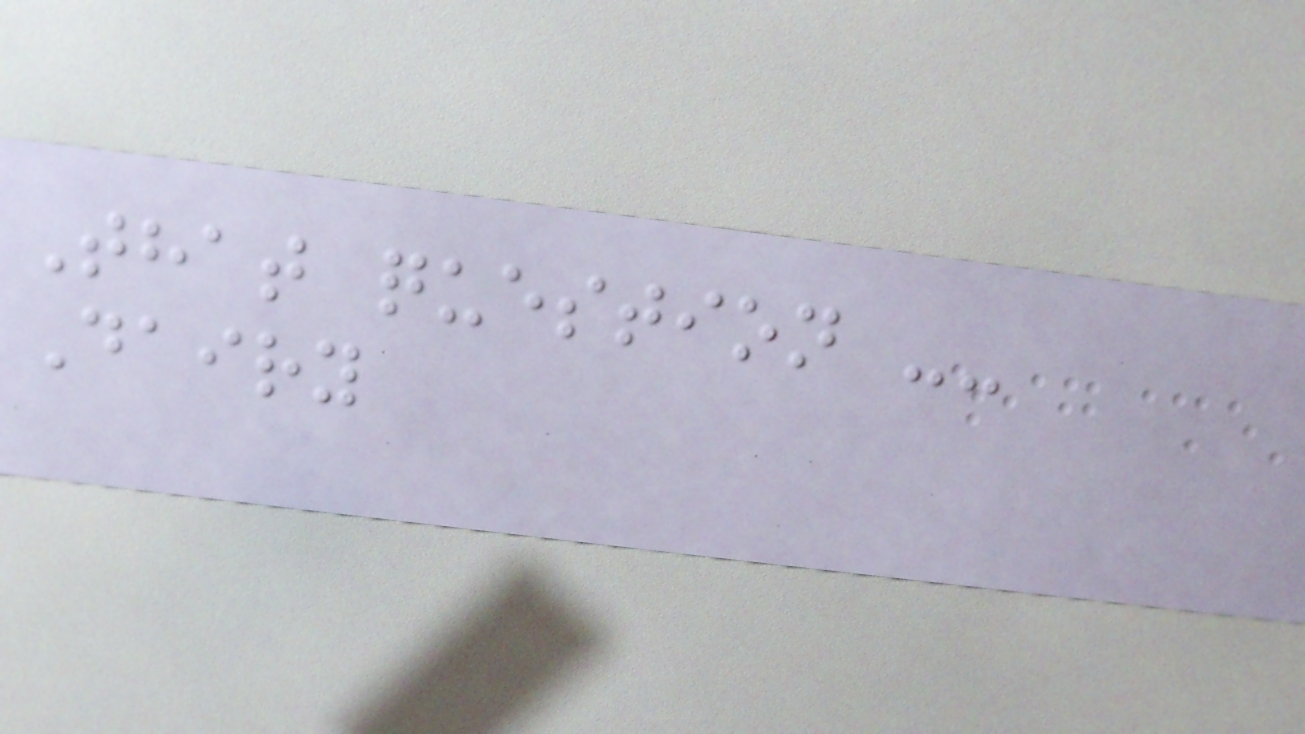That question --
Dairy
